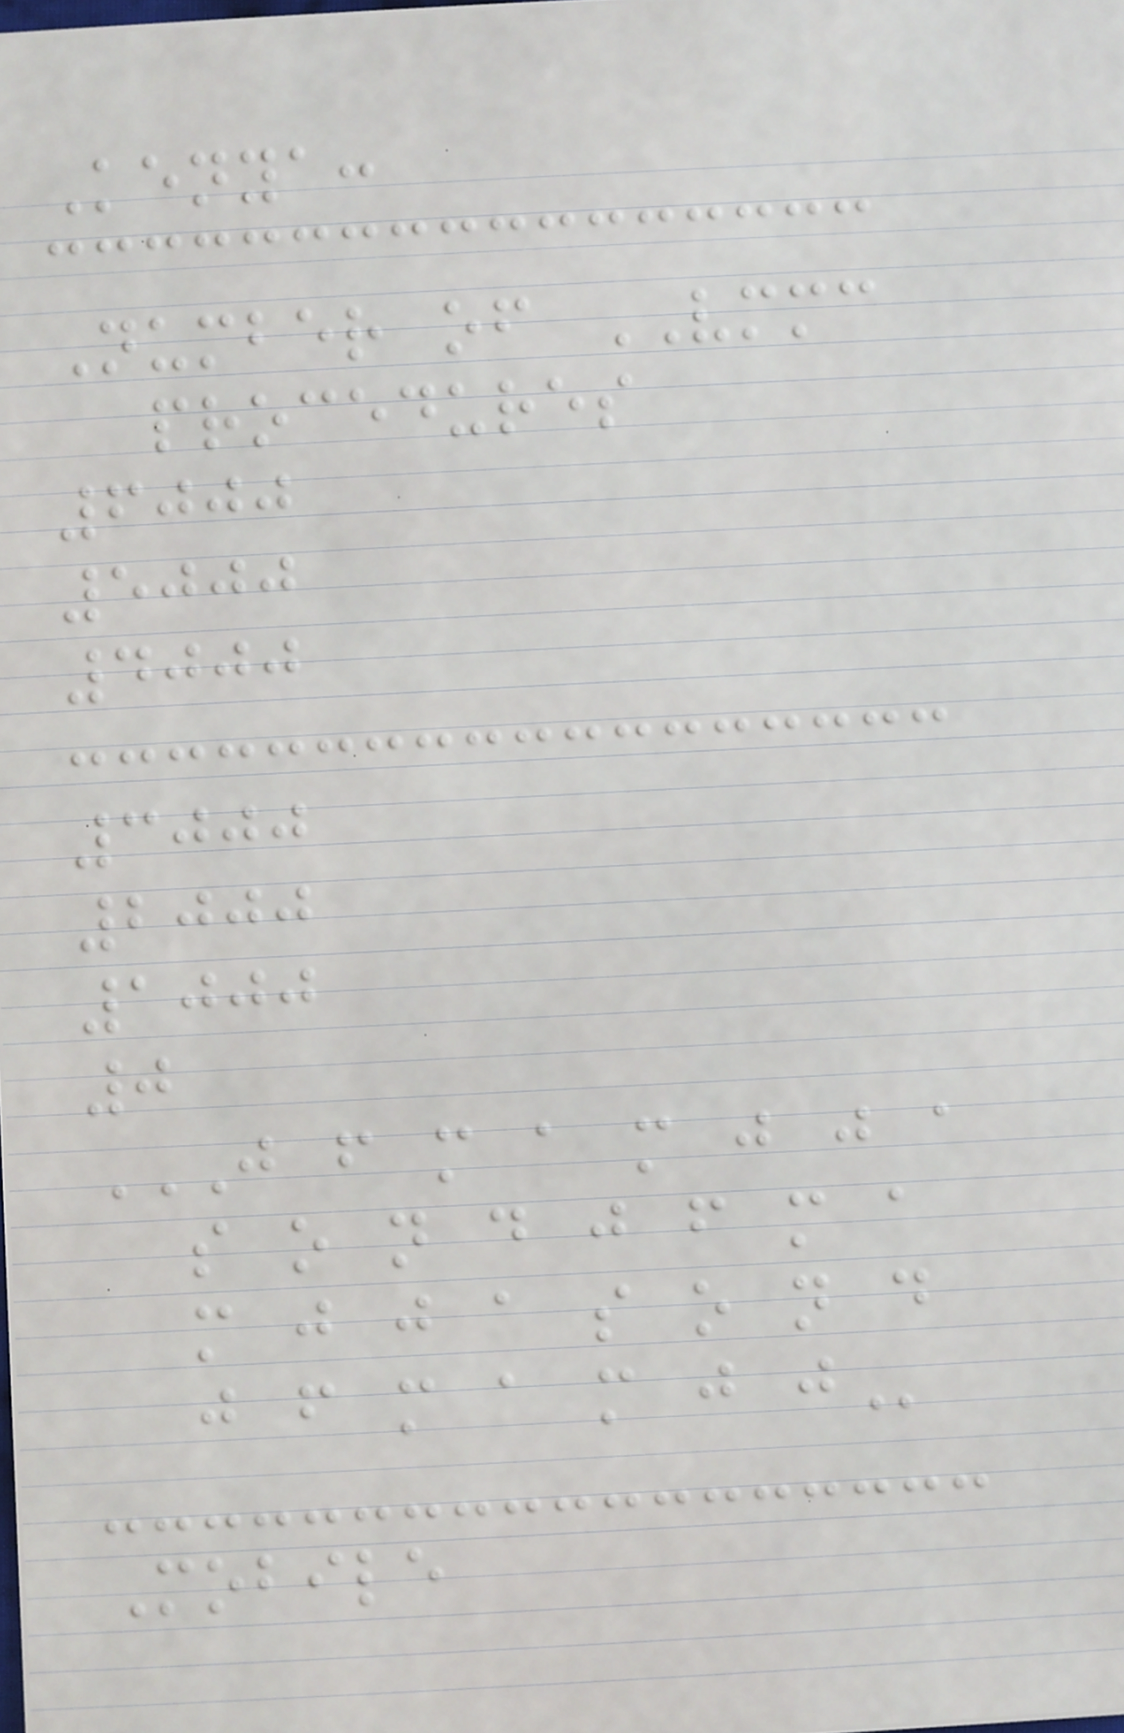Kenya:
Number of VMMC
procedures
6000
5000
4000
3000
2000
1000
0
J F M A M J J A
S O N D J F M A
M J J A S O N D
J F M A M J J
Mobile
